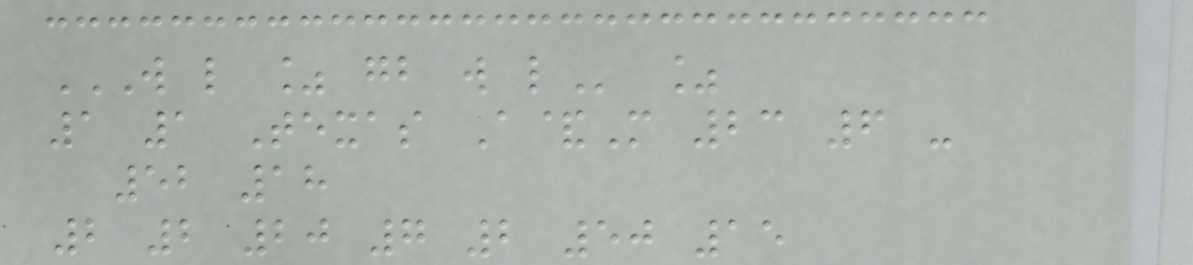W L % GB W L %
1 1 Texas A&M 23 6 -
52 18
2 2 20 7 2 50 15
